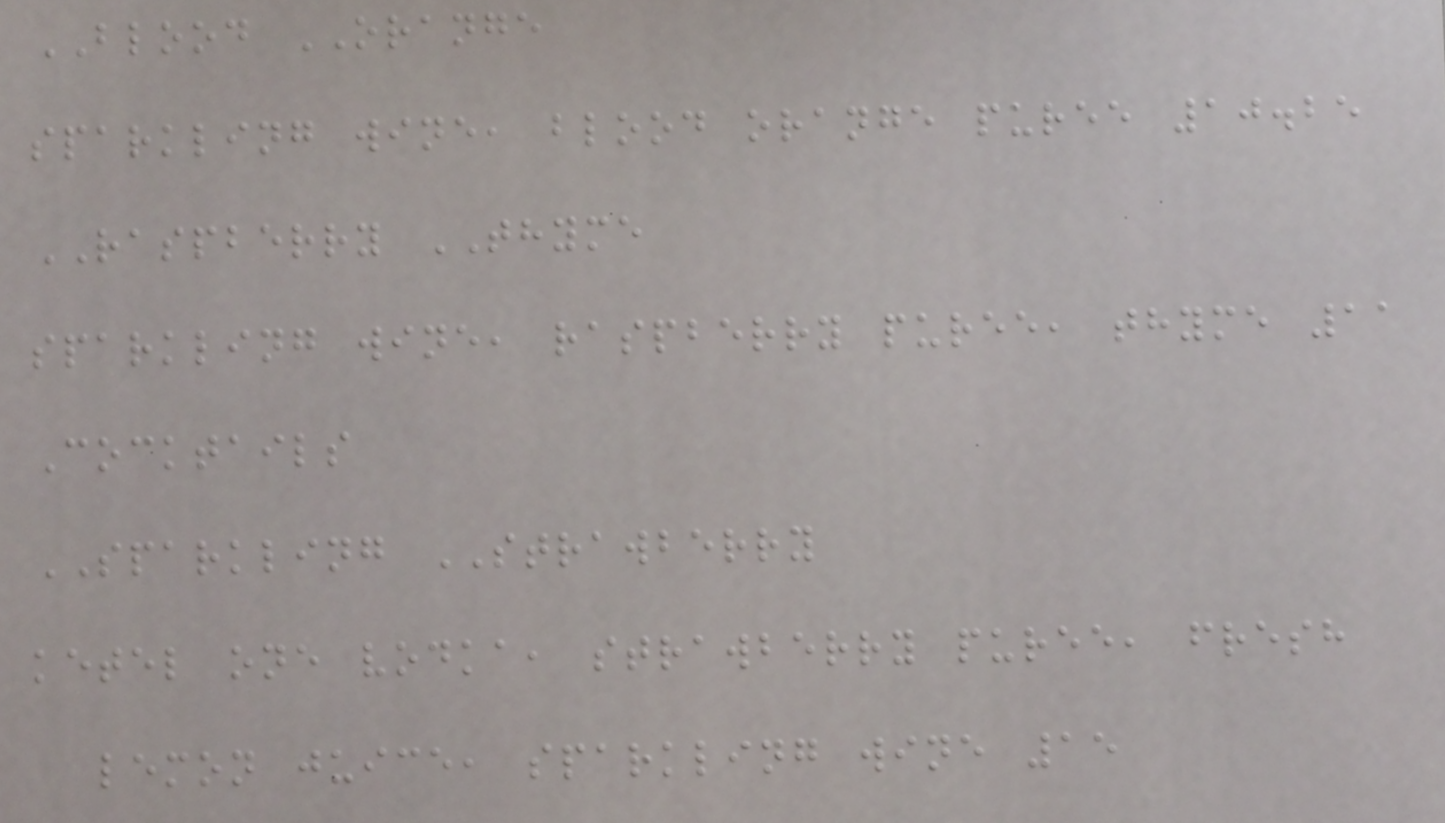BLOOD ORANGE
sparkling wine, blood orange puree 10.25
RASPBERRY THYME
sparkling wine, raspberry puree, thyme 11
Cocktails
SPARKLING STRAWBERRY
ketel one vodka, strawberry puree, fresh
lemon juice, sparkling wine 15
